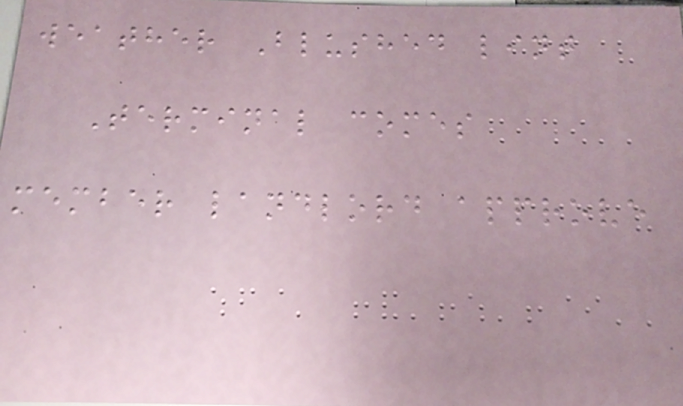weather Blushed lint
Terminal comes
member landlord approve
